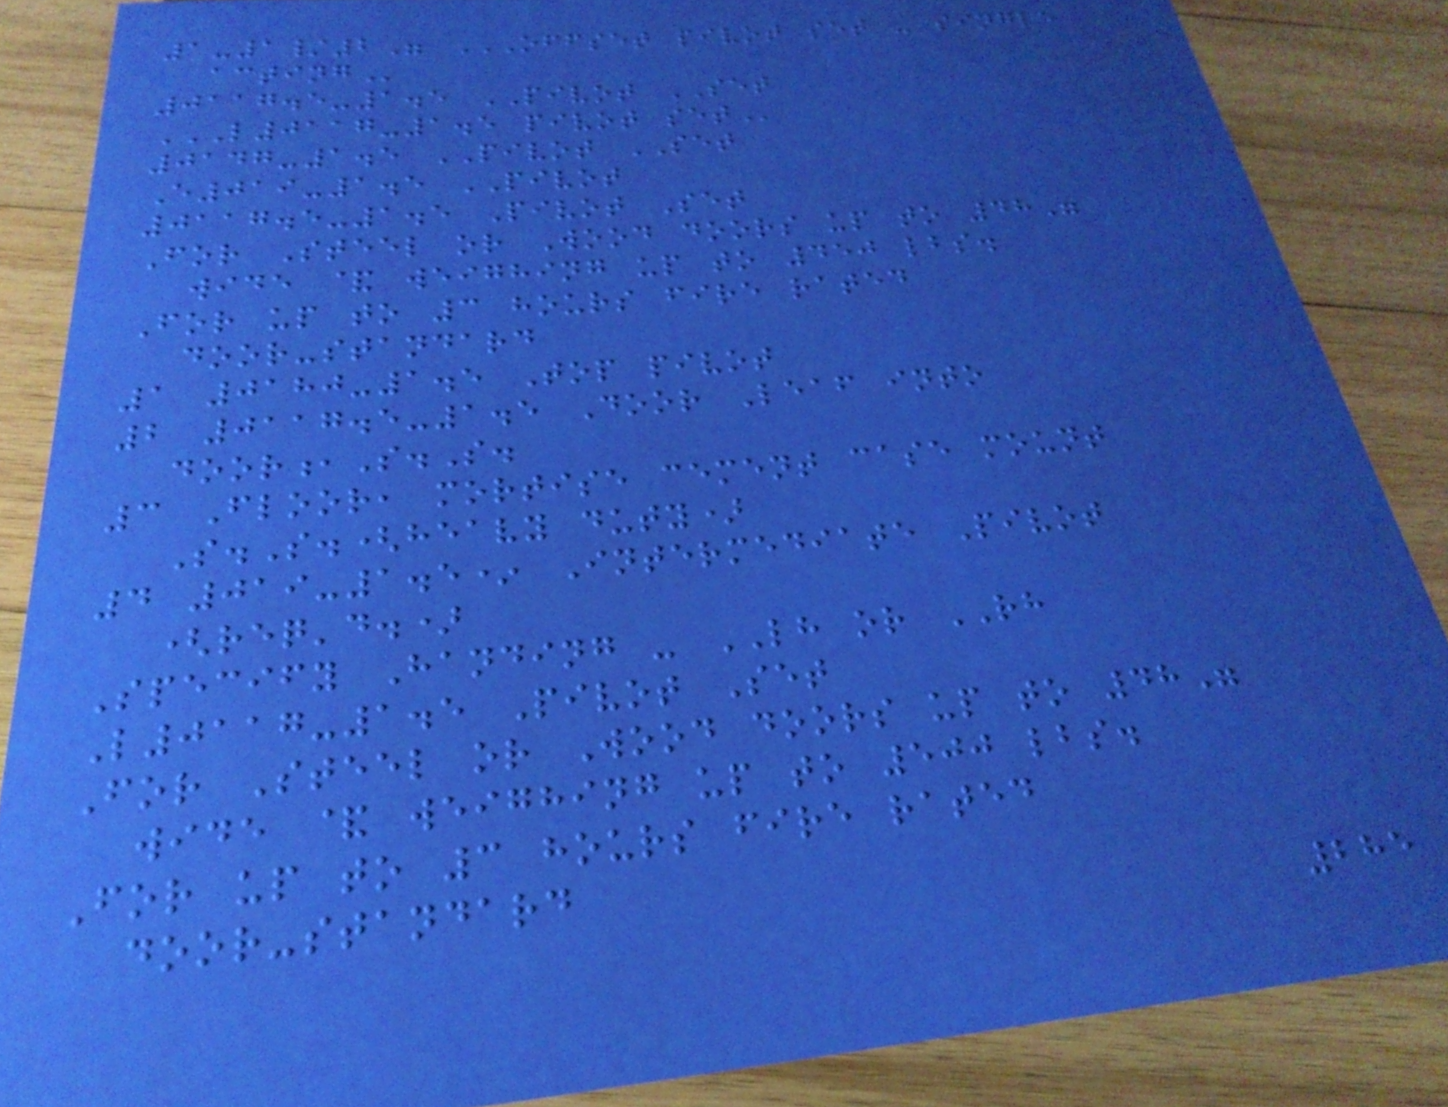1-1/2" OFFSET PIVOT SET - SINGLE
ACTING
0117.5-1.5 PIVOT SET
L0117-1.5 PIVOT SET
0147-1.5 PIVOT SET
E019-1.5 PIVOT
0117.5-1.5 Pivot Set
For Steel or Wood doors up to 48"
wide & weighing up to 450 lbs.
For up to 3 hours fire rated
door-standard
1 0180-1.5 Top pivot
2 0117.5-1.5 Door Leaf into
door,S.S.
3 Floor, mortise cement case mount
S.S.(heavy duty)
4 019-1.5* Intermediate Pivot
(req'd.)
Specify Handing - LH or RH
L0117-1.5 Pivot Set
For Steel or Wood doors up to 48"
wide & weighing up to 500 lbs.
For up to 3 hours fire rated
door-standard
285
